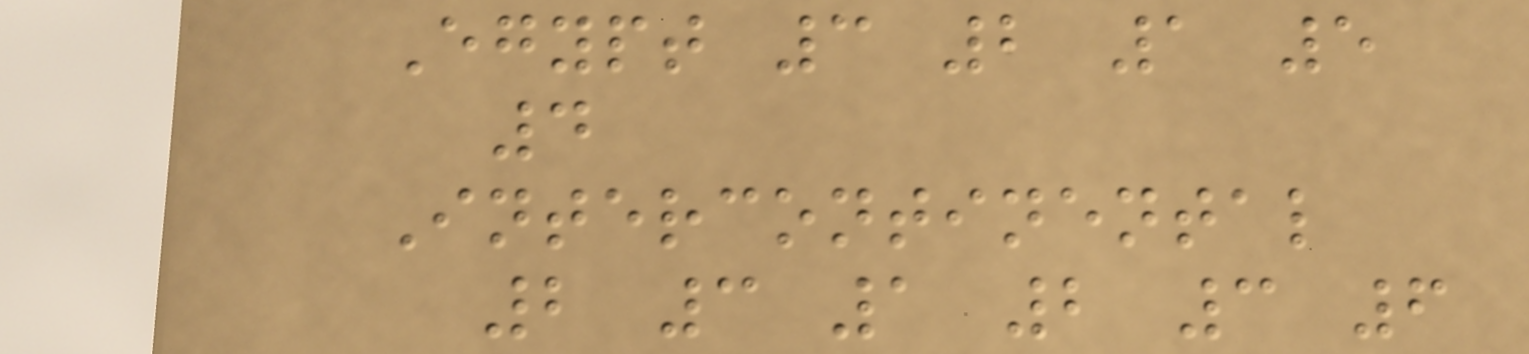Egypt 3 2 1 5
4
Intercontinental
2 3 1 2 3 6
